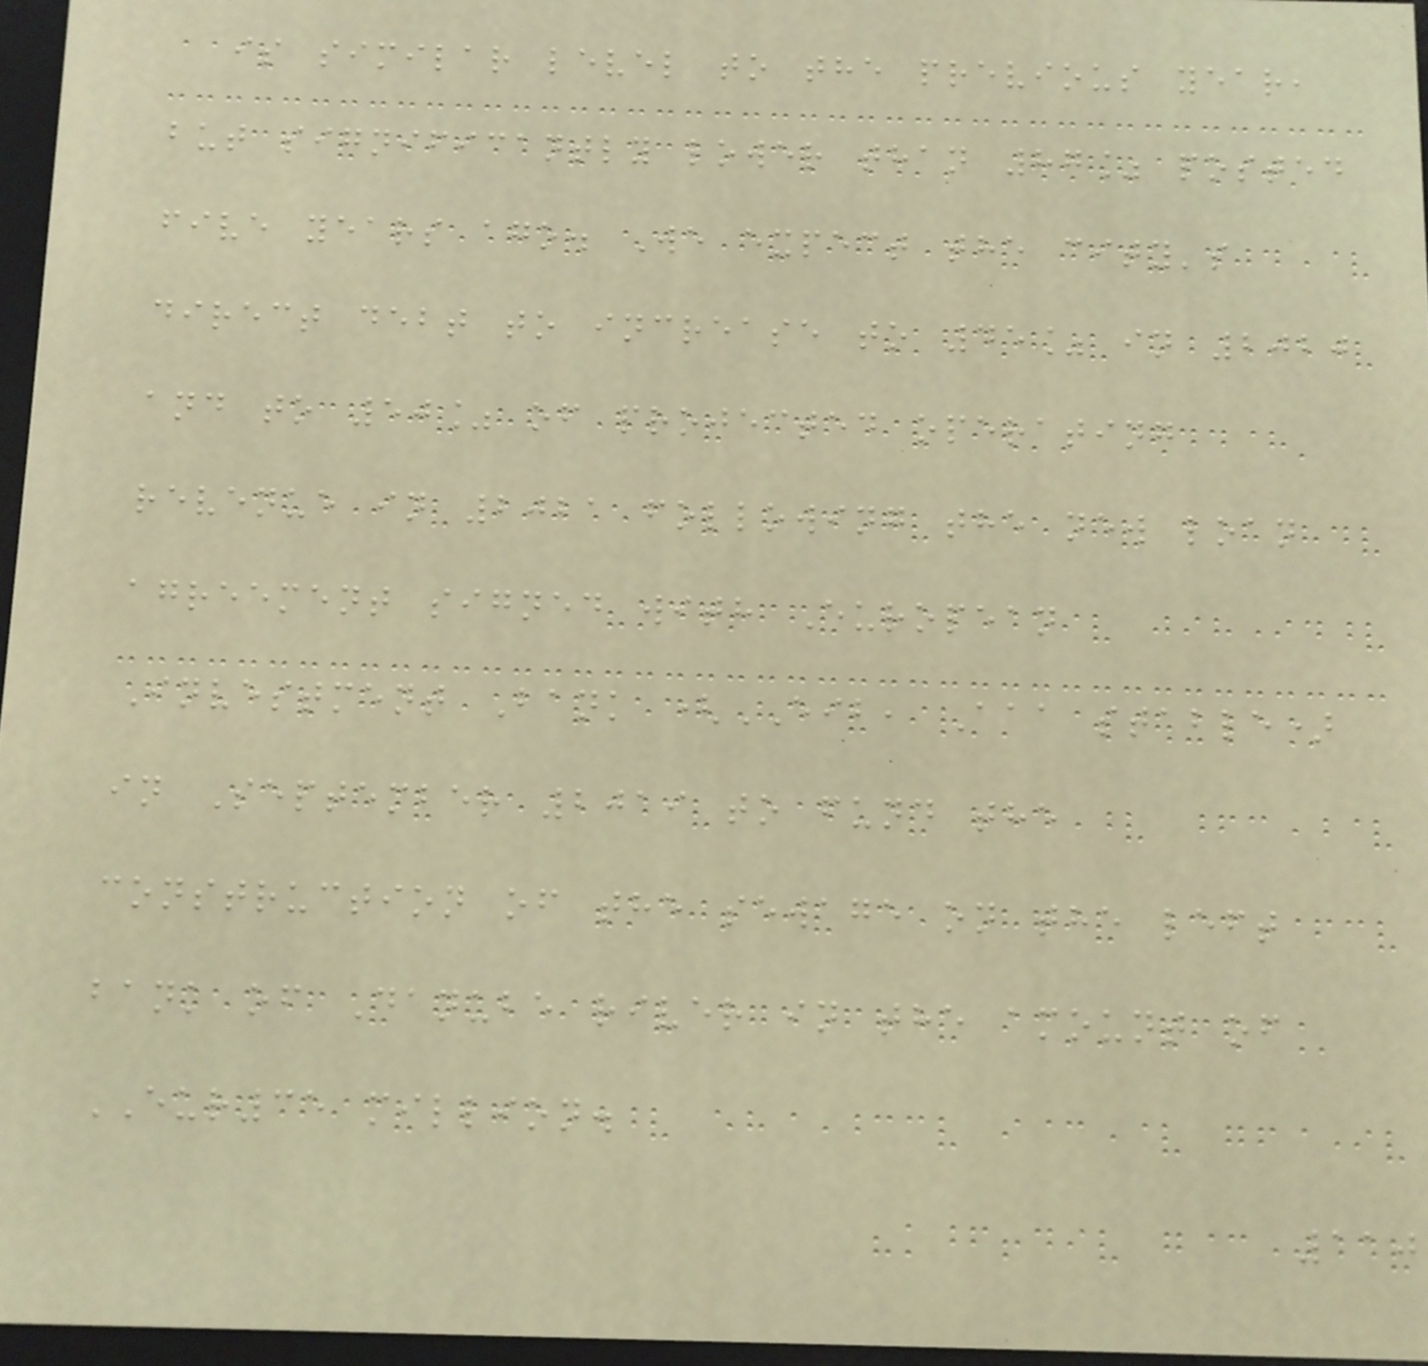is similar level to the previous year,
but significantly lower than 87% posted
five years ago. We expect the city's
direct debt to increase to 45% in 2020
and to 50% of projected operating
revenue in 2021 following the new loan
agreement signed with European
Investment Bank (EIB, Aaa stable)
in September 2019 to fund the
construction of the sewage on the left
bank of Danube river in the amount of
EUR35 million.
110
